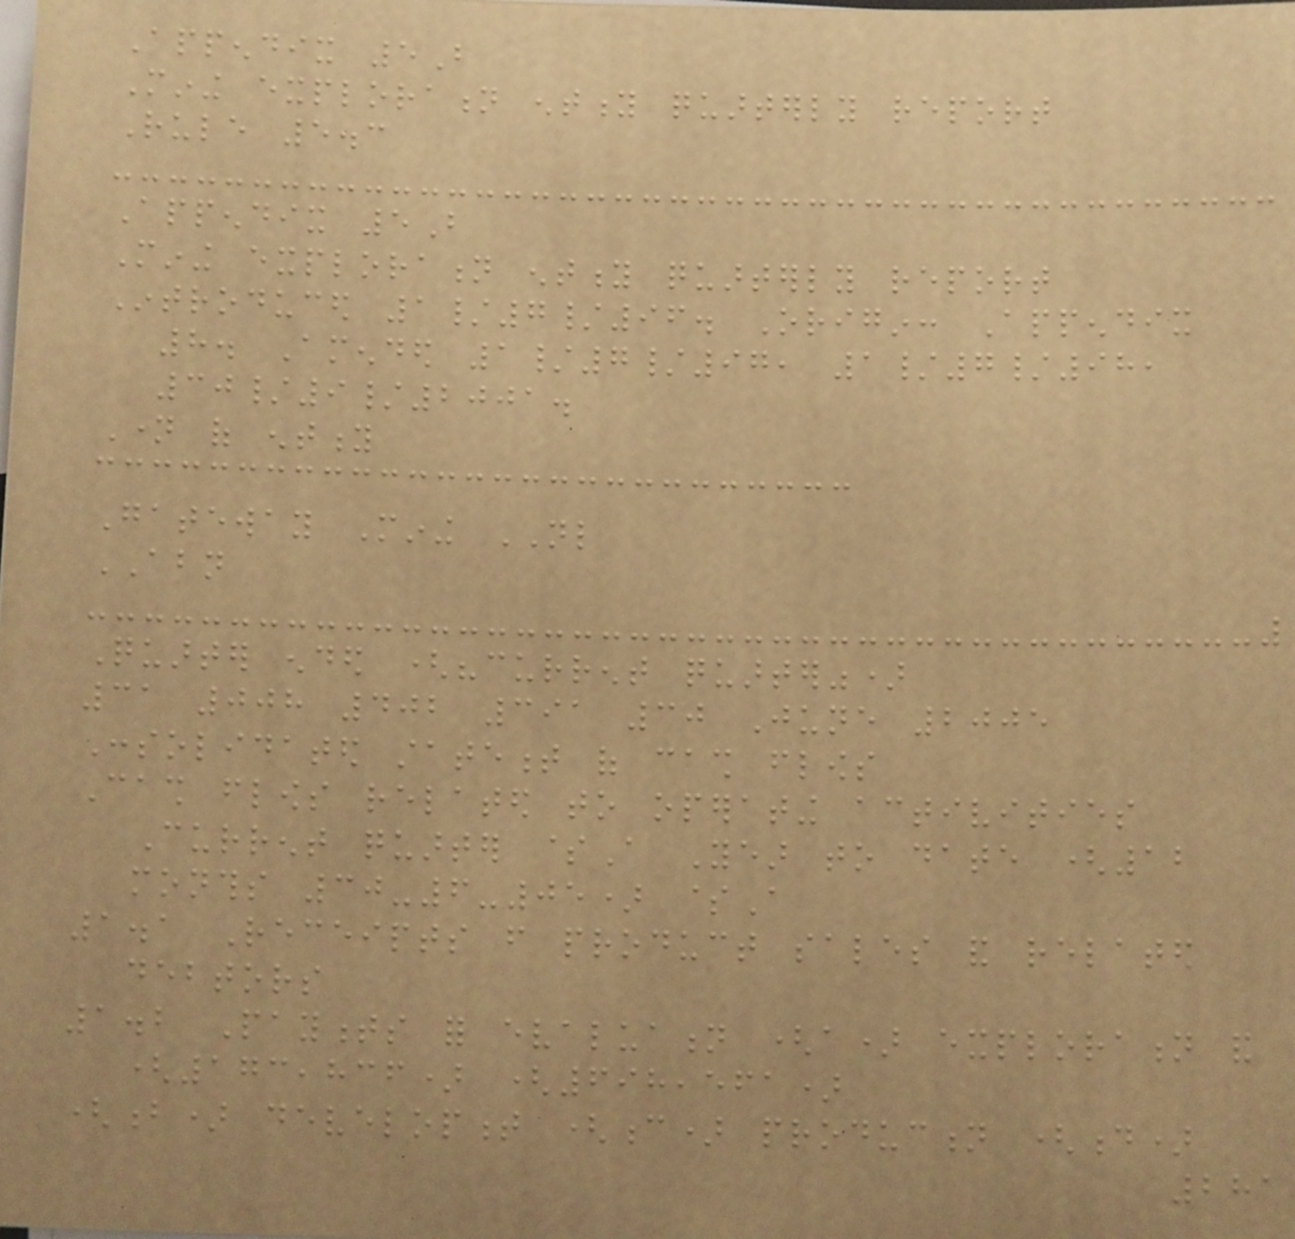Appendix 5B
Mining exploration entity quarterly report
Rule 5.3
Appendix 5B
Mining exploration entity quarterly report
Introduced 1/7/96. Origin: Appendix
8. Amended 1/7/97, 1/7/98,
30/9/2001.
Name of entity
Gateway Mining NL
ABN
Quarter ended ("current quarter")
31 008 402 391 30 June 2005
Consolidated statement of cash flows
Cash flows related to operating activities
Current quarter $A Year to date (12
months 30-6-05) $A
1.1 Receipts from product sales and related
debtors
1.2 Payments for evaluation (a) exploration and
(173,836) (698,561)
(b) development (c) production (d)
281
